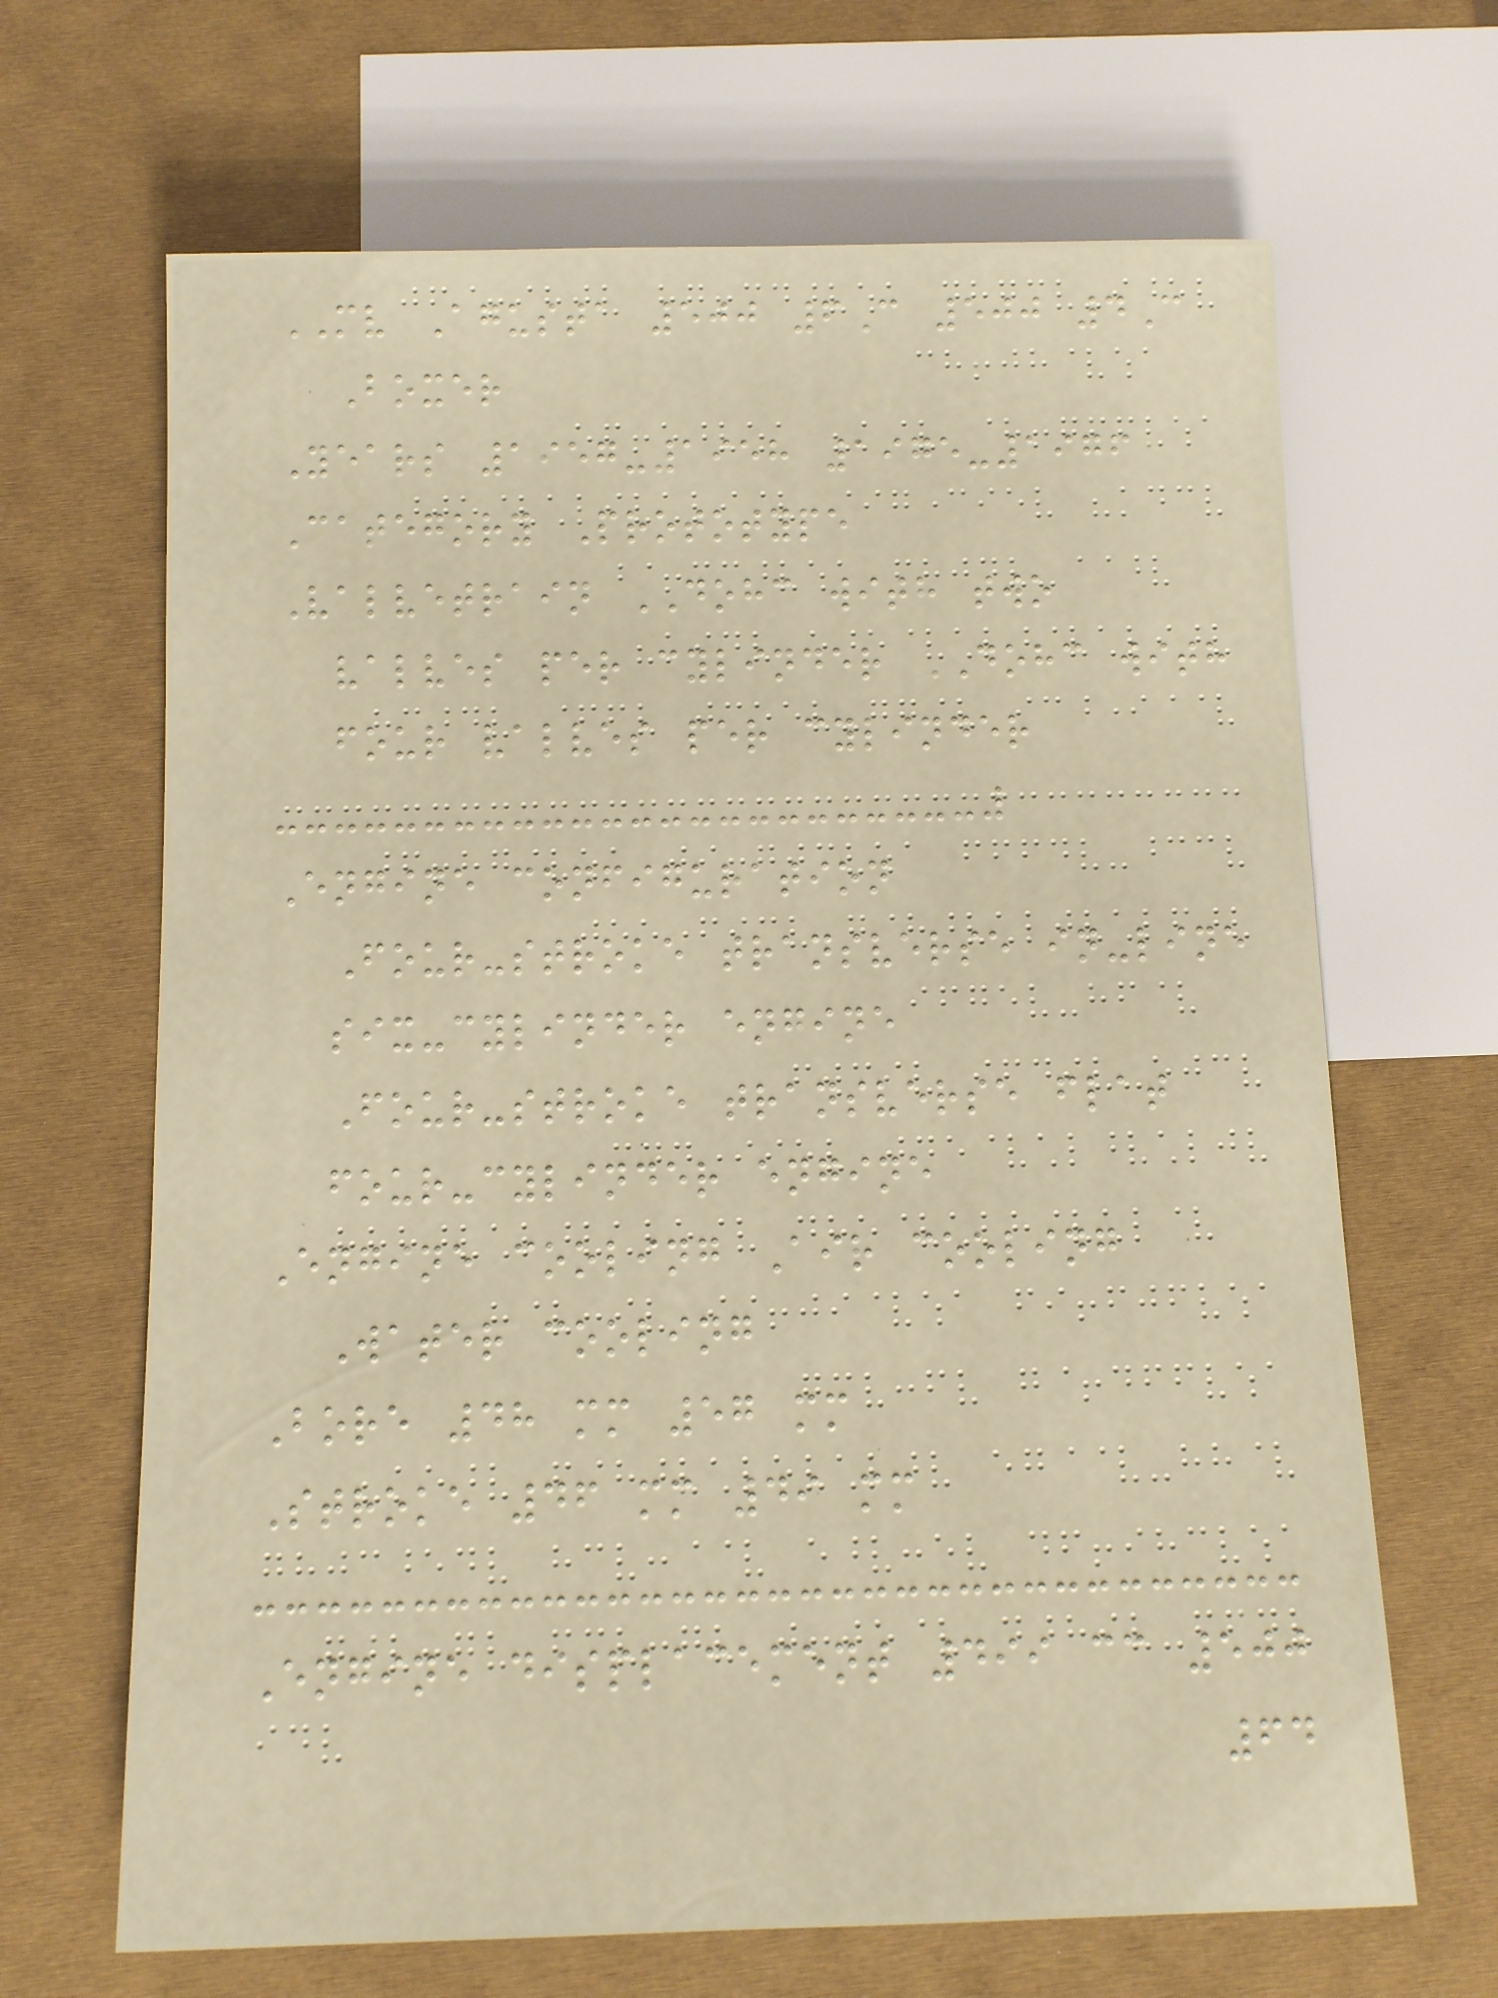MV Agusta 500 6C 500 4C
Boxer
Years 1957-1958 1975-1976
Category Prototype
Valvetrain DOHC with two
valves per cylinder DOHC with
four valves per cylinder
Engine configuration
Four-stroke transverse in-line
six-cylinder engine
Four-stroke transverse flat
four-cylinder engine
Engine cooling Air cooling
Water cooling
Bore 48 mm 57 mm
Stroke 46 mm 49 mm
Engine displacement 499 cc 500
64
